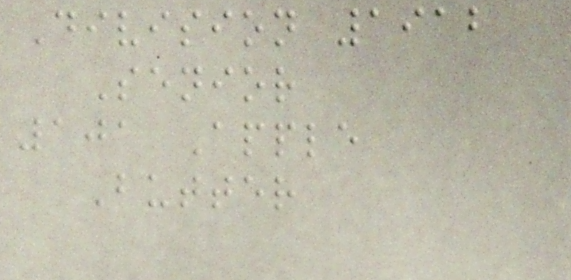Division 1912
Senior
101 Apple
Butter
